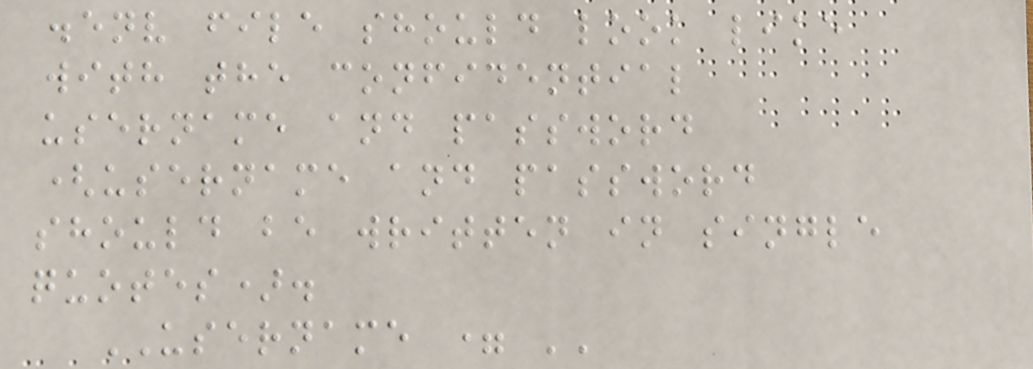.env file should look like
with the confidential
username and password
(username and password
should be written in single
quotes).
USERNAME = ''
